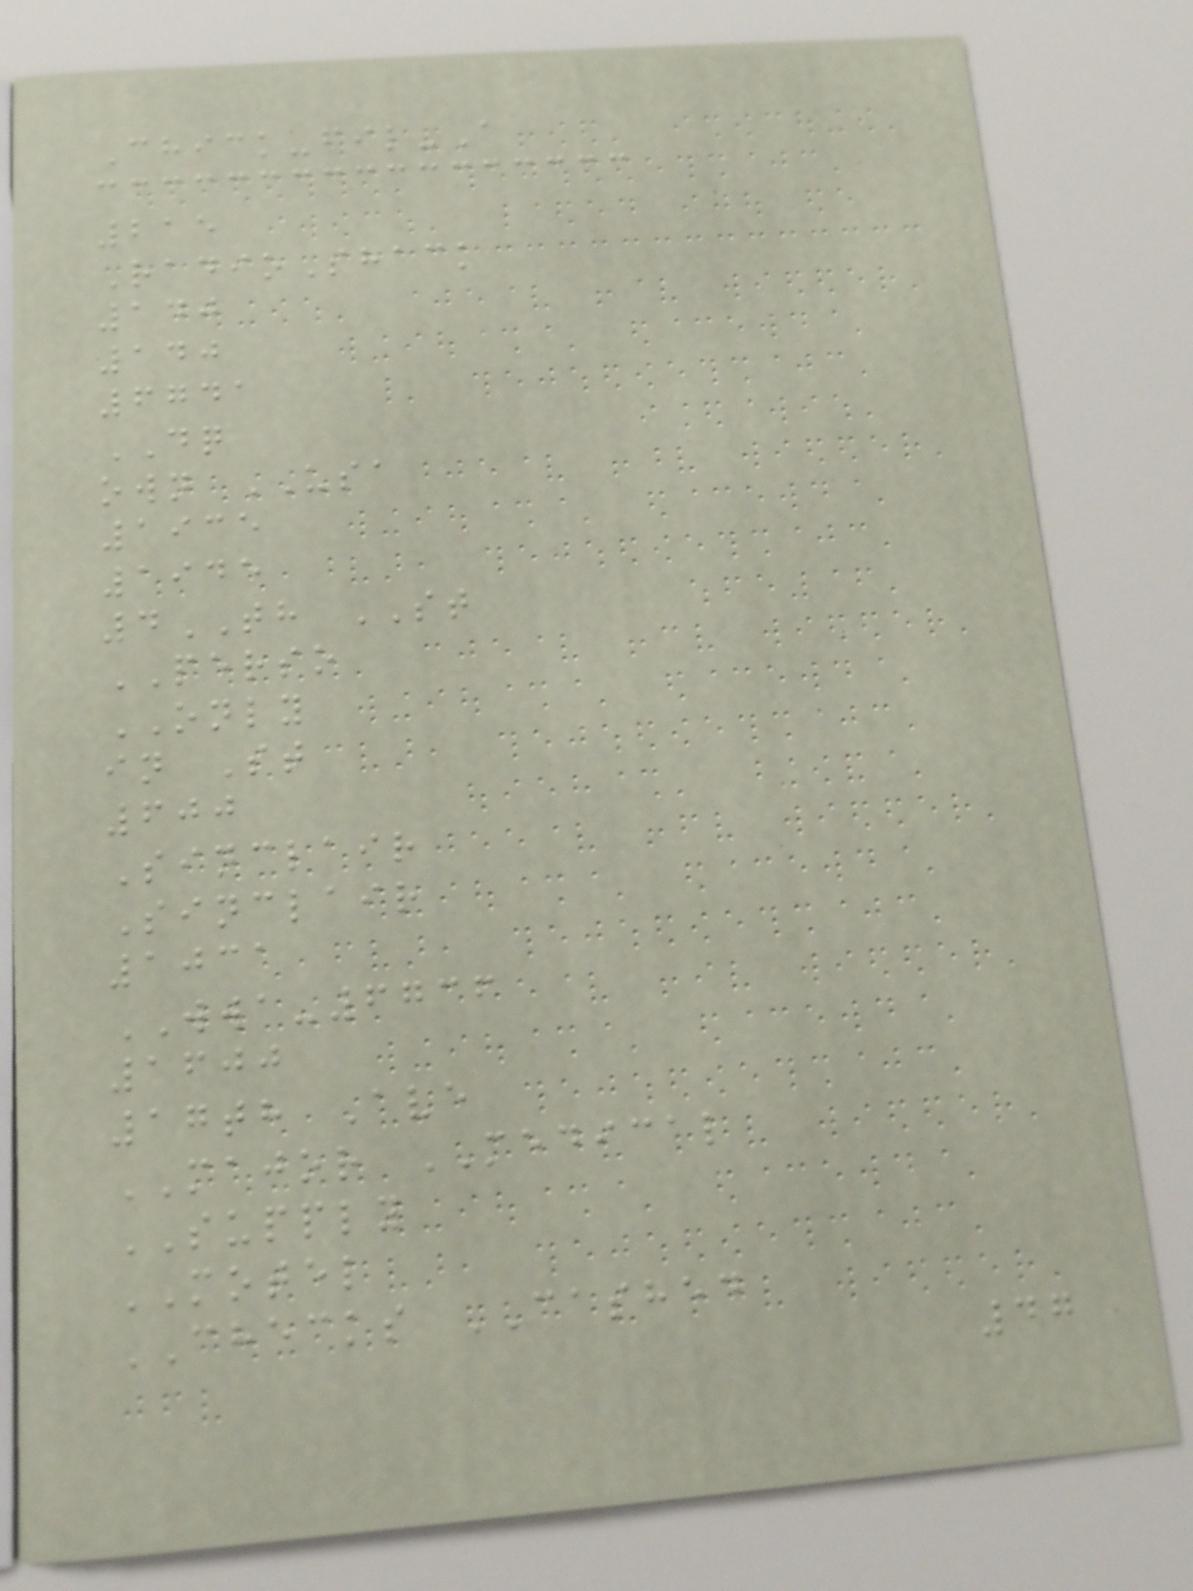Chick-fil-A
215
RadioShack
140
140
6741
DQ
own USA
1935
1945
4TH ST
PERSO
ONLY
in St
600
Sinclair
Sinclair
1031
WWA-6736
1600
17th Ave
MAJOR MEDICAL
SUPPLY
MOTEL
CHECKS CASHED
47
